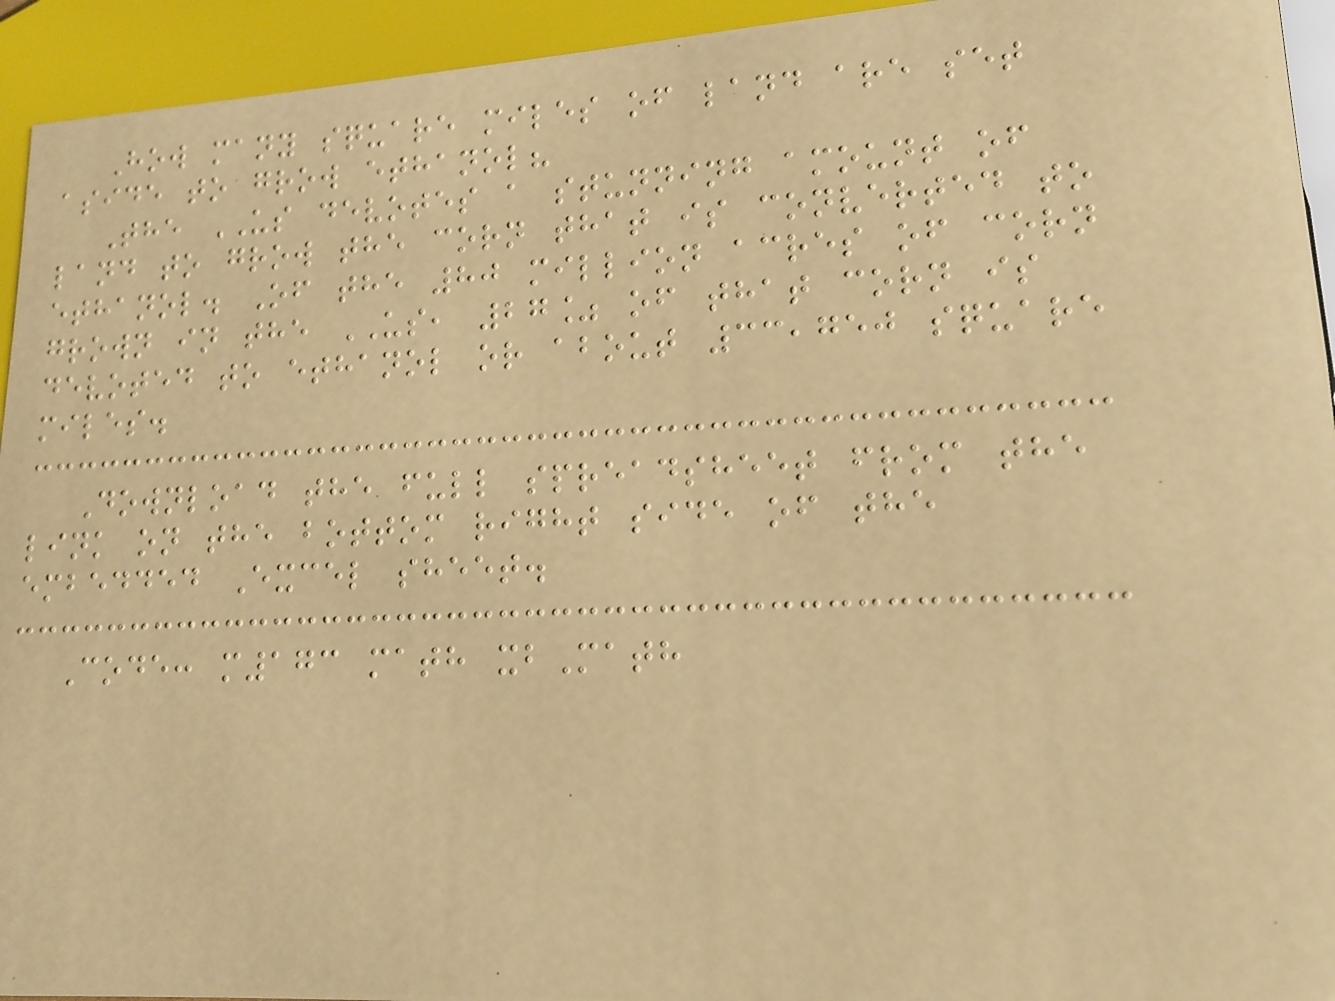How many square miles of land are set
aside to grow ethanol?
The US devotes a stunning amount of
land to grow the corn that is converted to
ethanol. Of the 80 million acres of corn
grown in the US, 27% of that corn is
devoted to ethanol or about 33,750 square
miles.
Download the full spreadsheet from the
link on the bottom right side of the
embedded Excel sheet.
Code: m173 math xbMath
